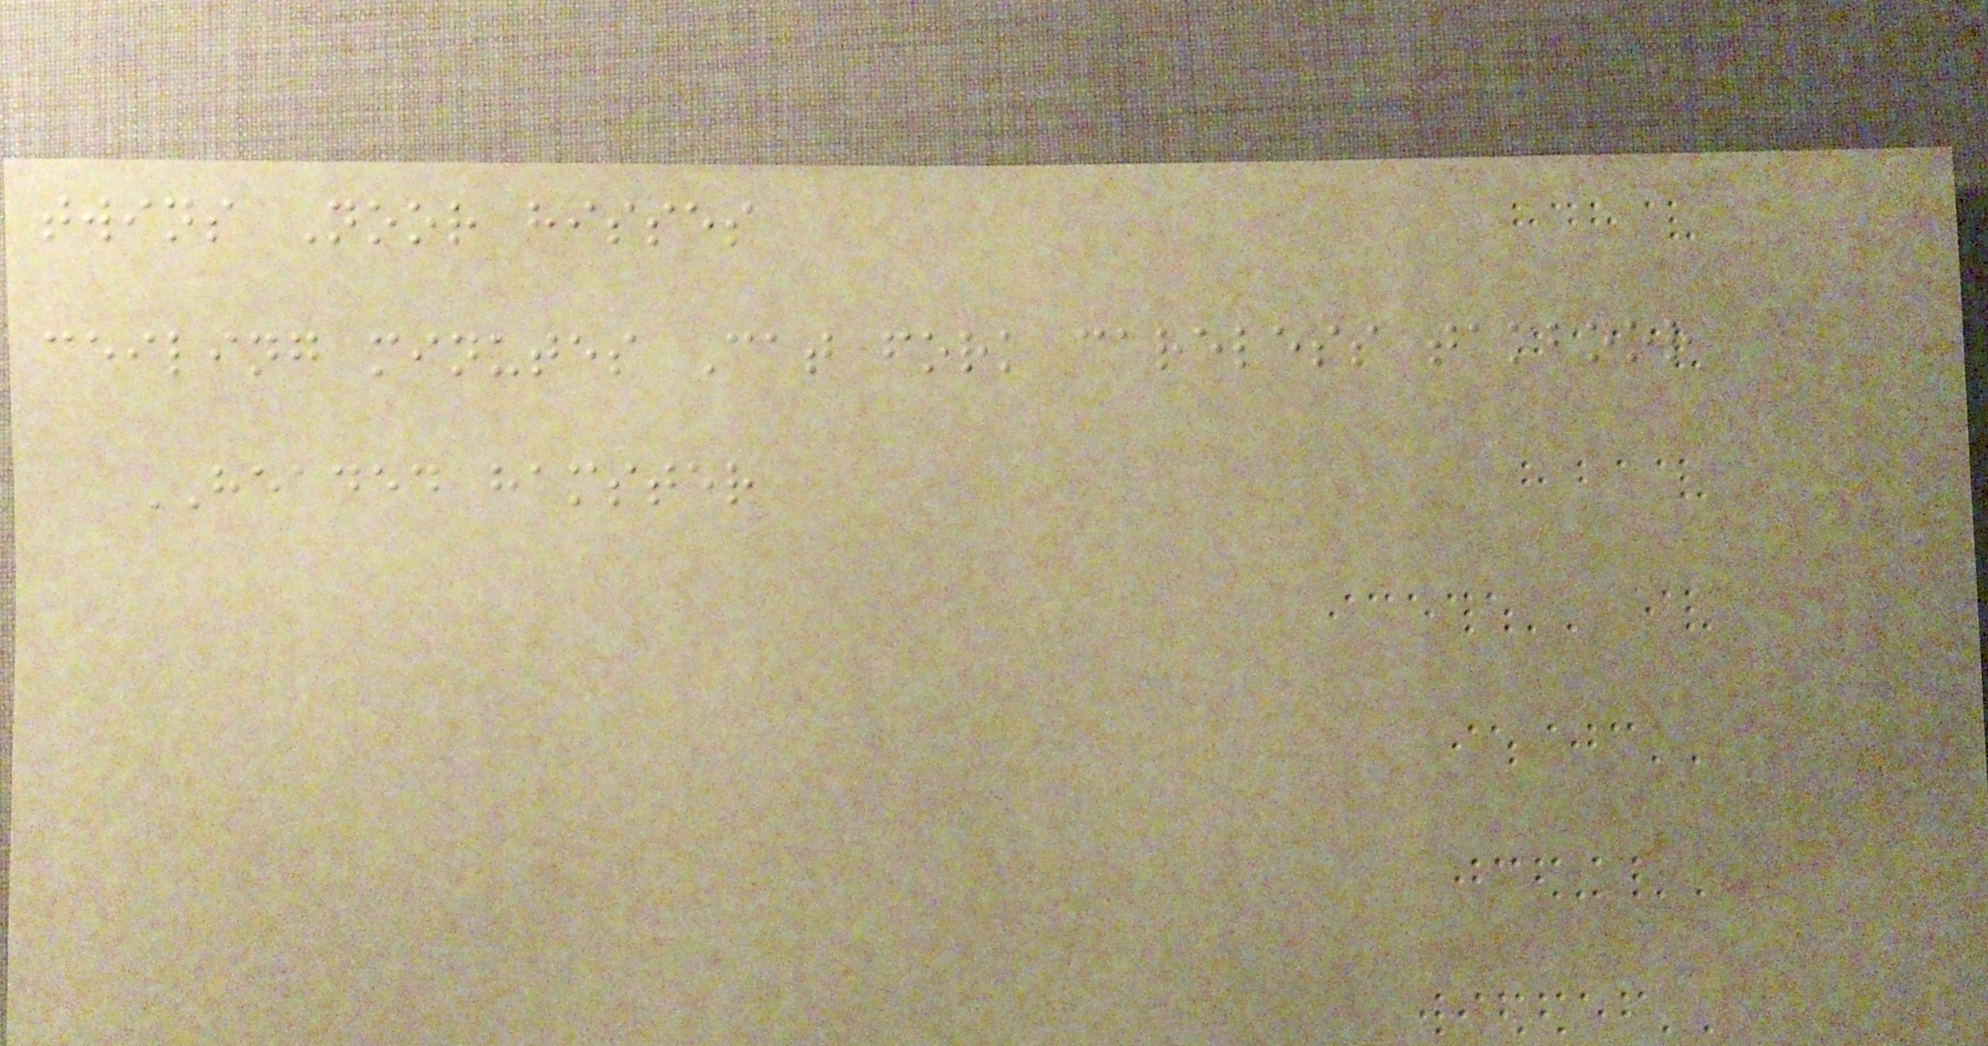twins Noor hisses
ceiling minutes Cat fork careless tamboor
HEADED hamster
